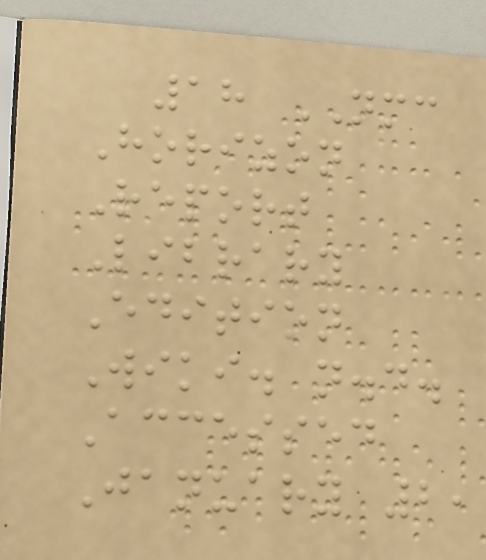18 NMC
Horizon
Report
Library
Edition
Wiki. n.d.
Accessed
January 2,
